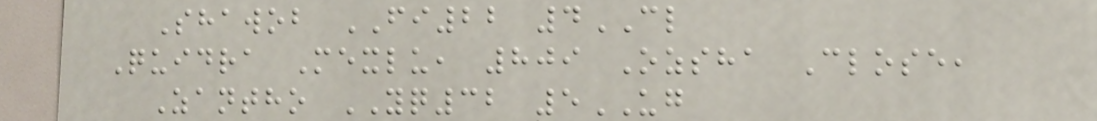Shawob FI22 4CL
Quidra Mexlu, 809 Ozsha Close,
Zantho YQ32 5UG
